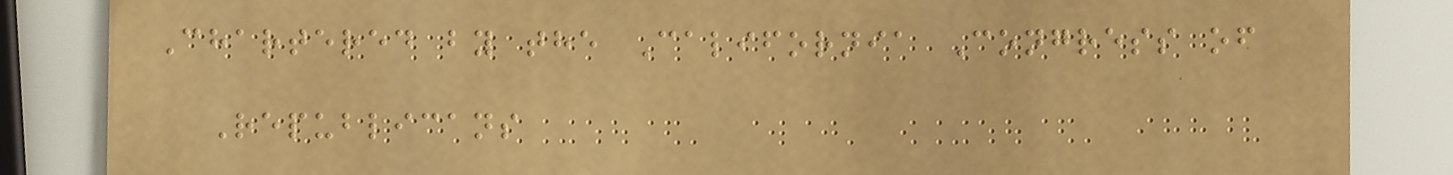Chartered by the California Congress of
Republicans
